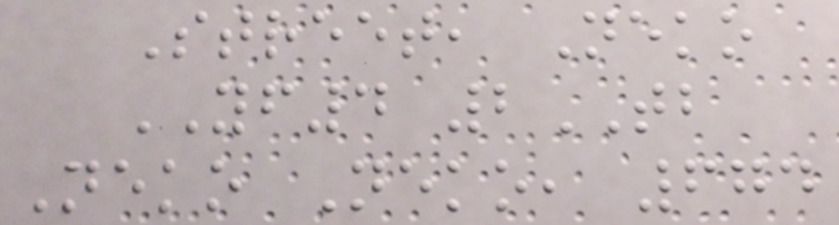Street, Neko
YF4 2TB
Neko Neko, 674
